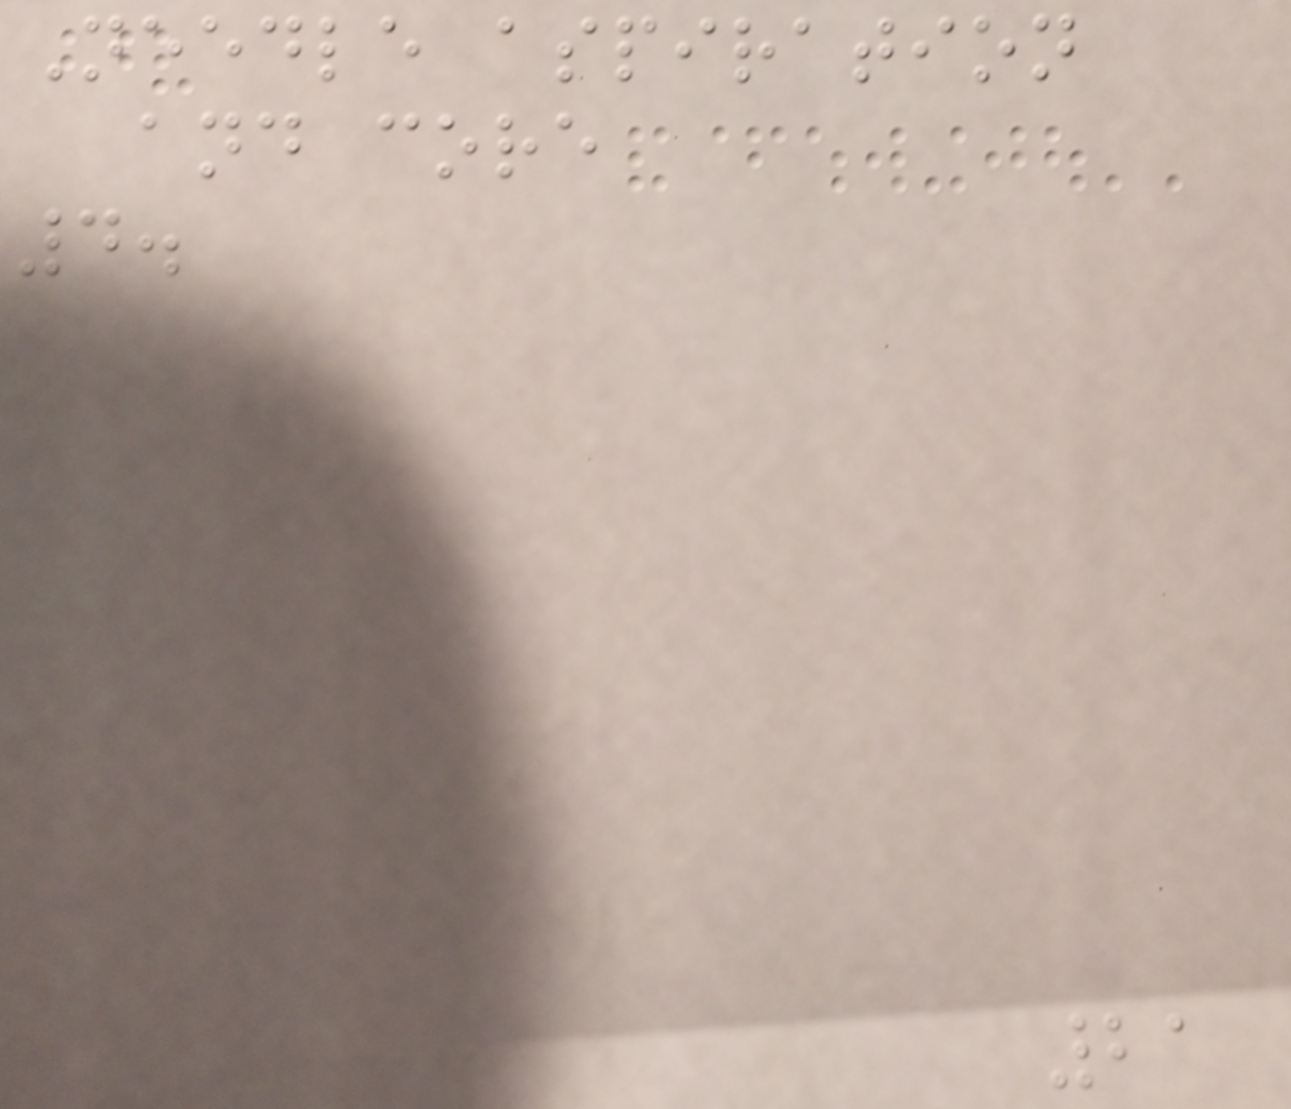Needle aspiration
and core
4.
21
